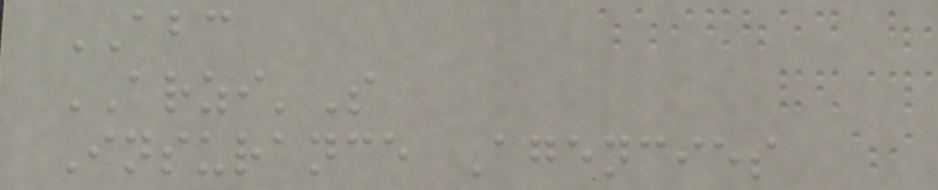ABC
ARZI'S
Insurance Agencies
